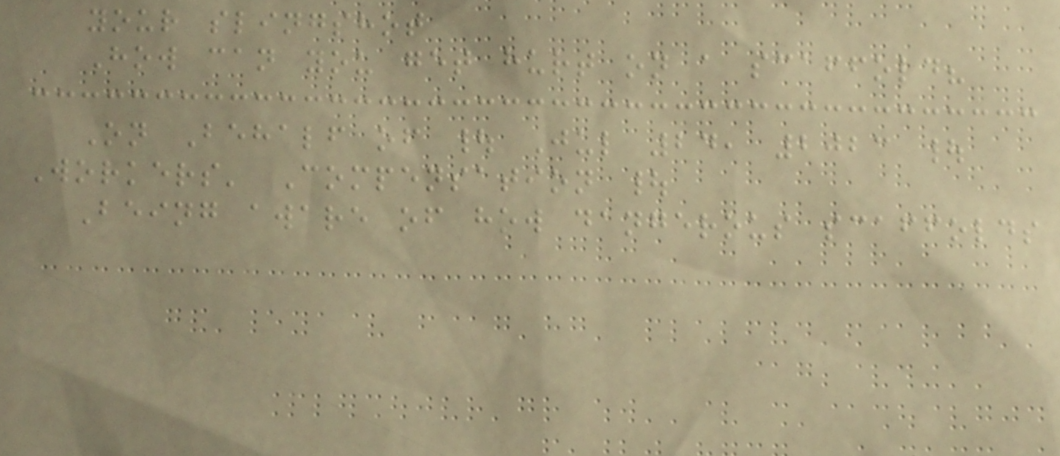your slingshot
How can you get hurt on a scaffold?
On Behalf of | Jul 24, 2023 |
Workers' Compensation |
Being aware of how dangerous scaffolds
